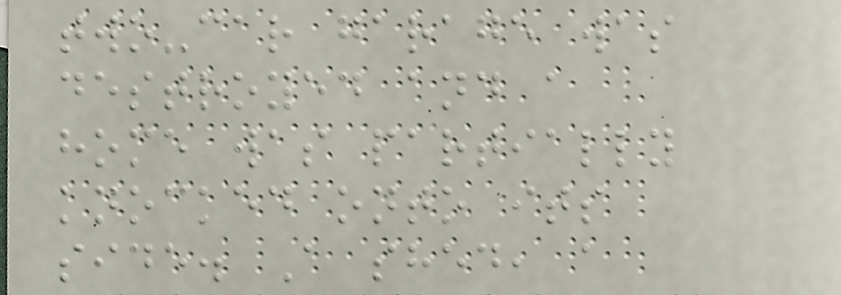two-car garage was
destroyed and a
home was partially
knocked onto its
side. A shed, a
